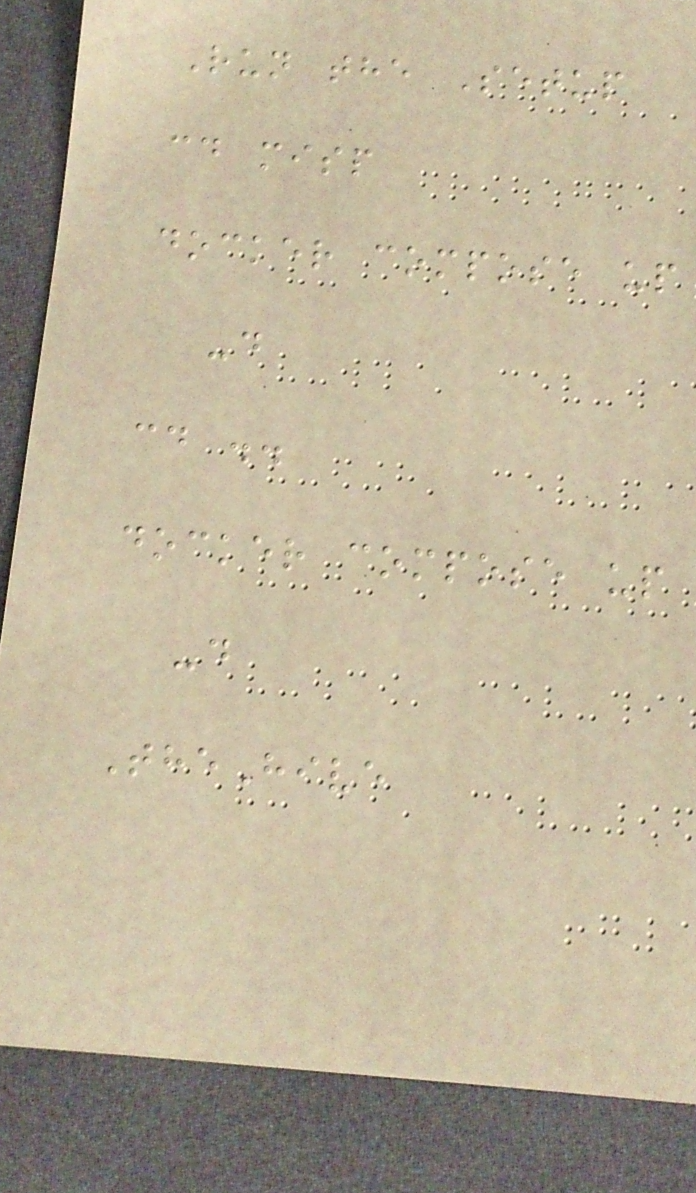Run the Setup
cd misp
docker compose up
-d
cd ..
docker compose up
-d
TheHive
